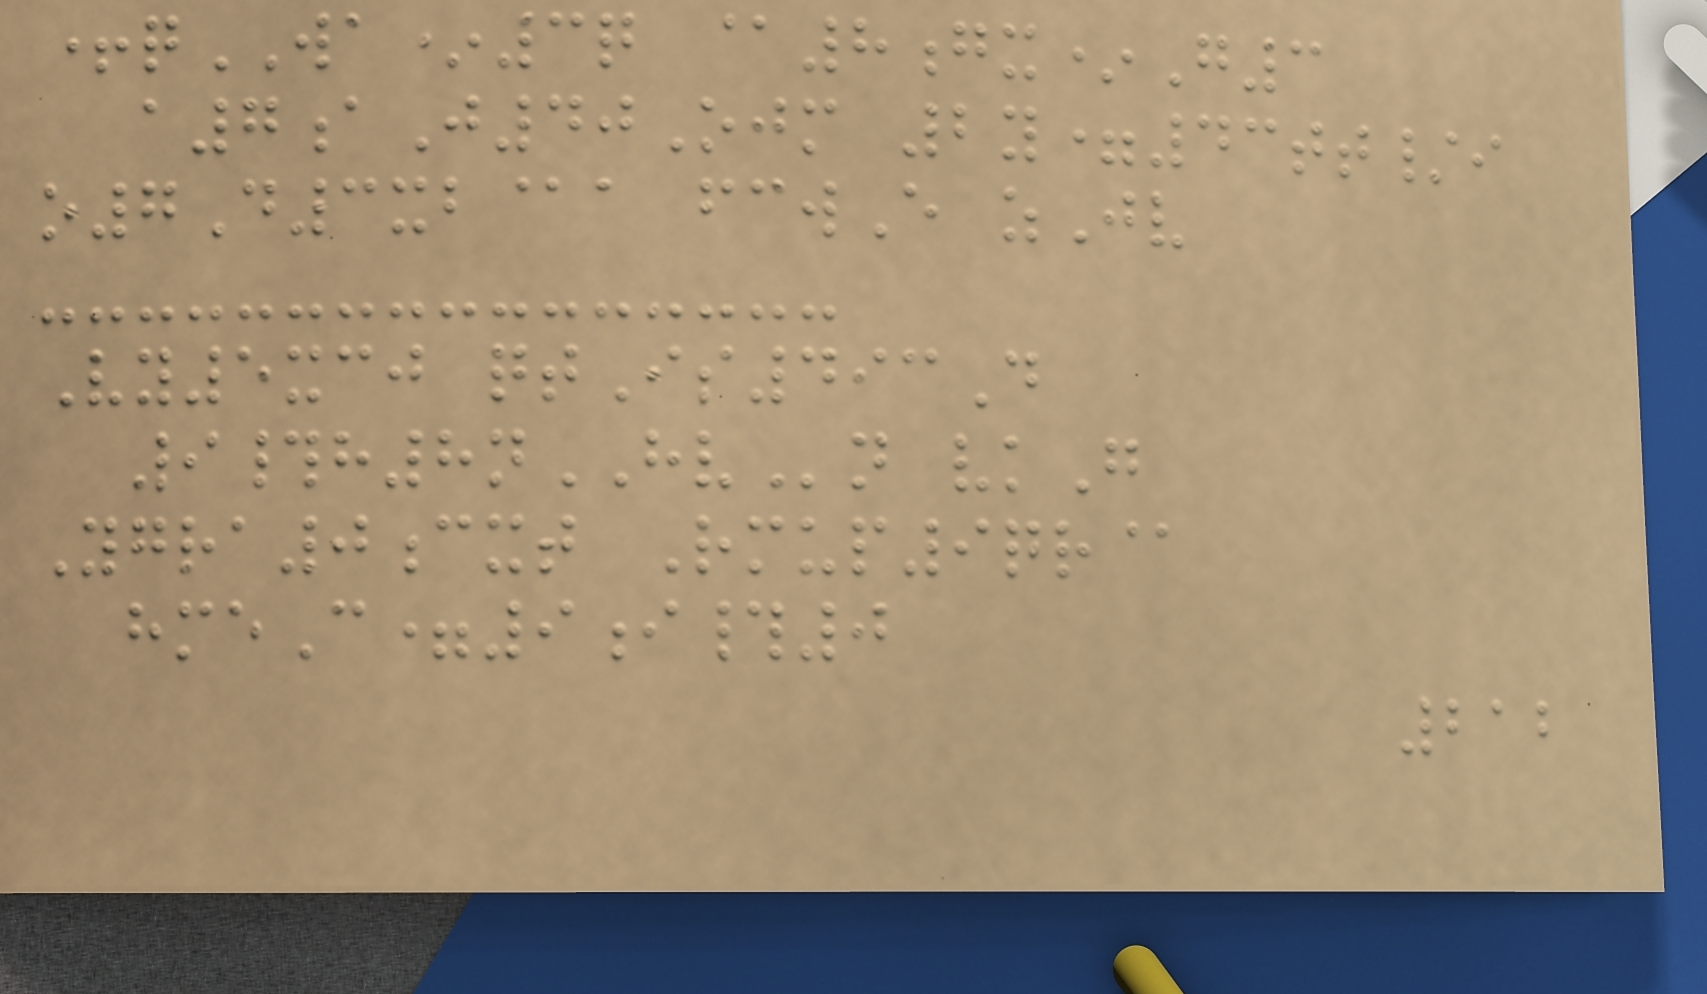+qWA*3q @8gx*G3
a7aJ40Ojm 2y=43tt/i
o7D3xb@a fcwE zJv
Vy5xcj qtIs493D
9#h8nHVn vkG
Ygra0cxt Rmup9qr@
hmeC=9i#0
212
